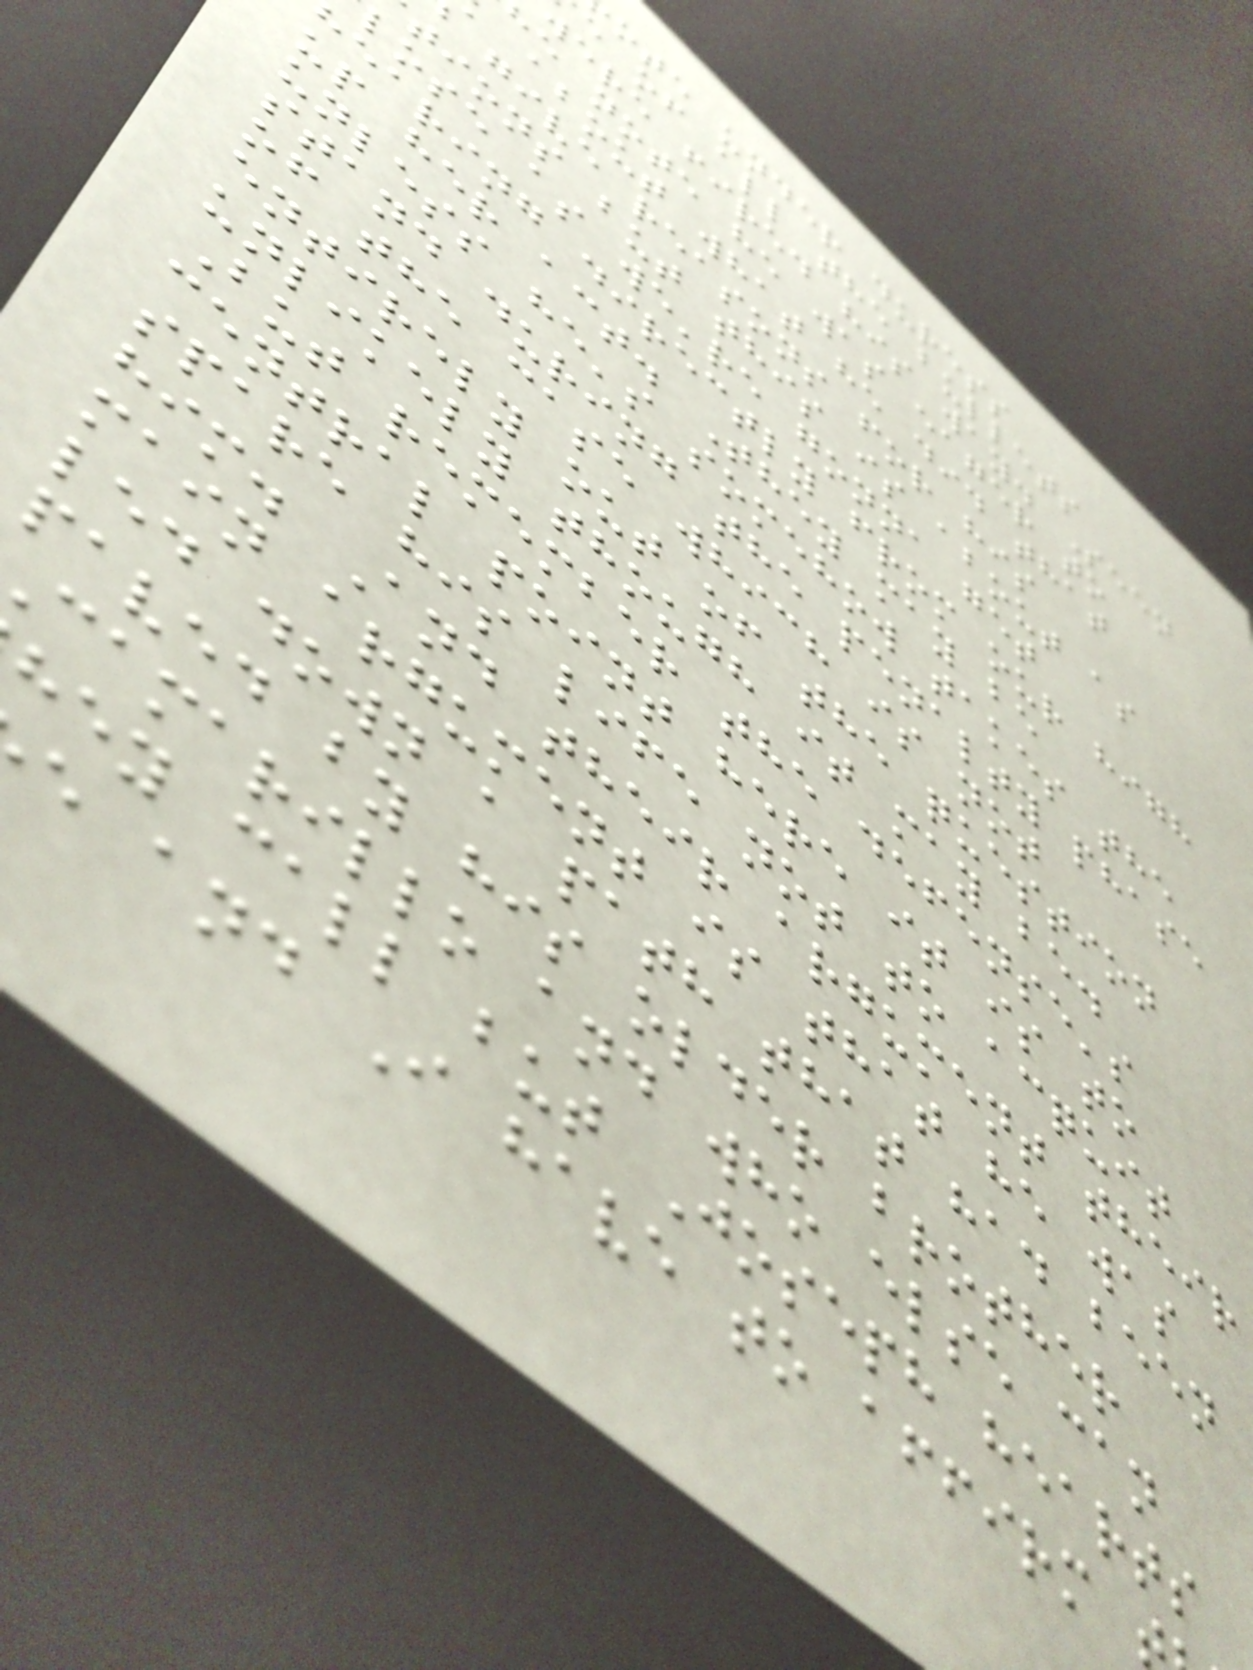ote under duress
e of all the bullets
were fired his way. Seen
e note he was eager to
about what he did that
give reasons for his
tions but this is about as
lose as we're gonna get
earing directly from our high
up her act. They may be
unless he's somehow takes the
stand during the penalty phase
of the case which is not
entirely out of the question
unlikely though it may be.
But remember the defense's
central point here it is to
spare his life not to acquit
him. And their argument their
main argument is that he was
led down a path that had been
paved by his older brother
camarillo and who else can
hey call but Joseph hearts
e and I have to affirm
